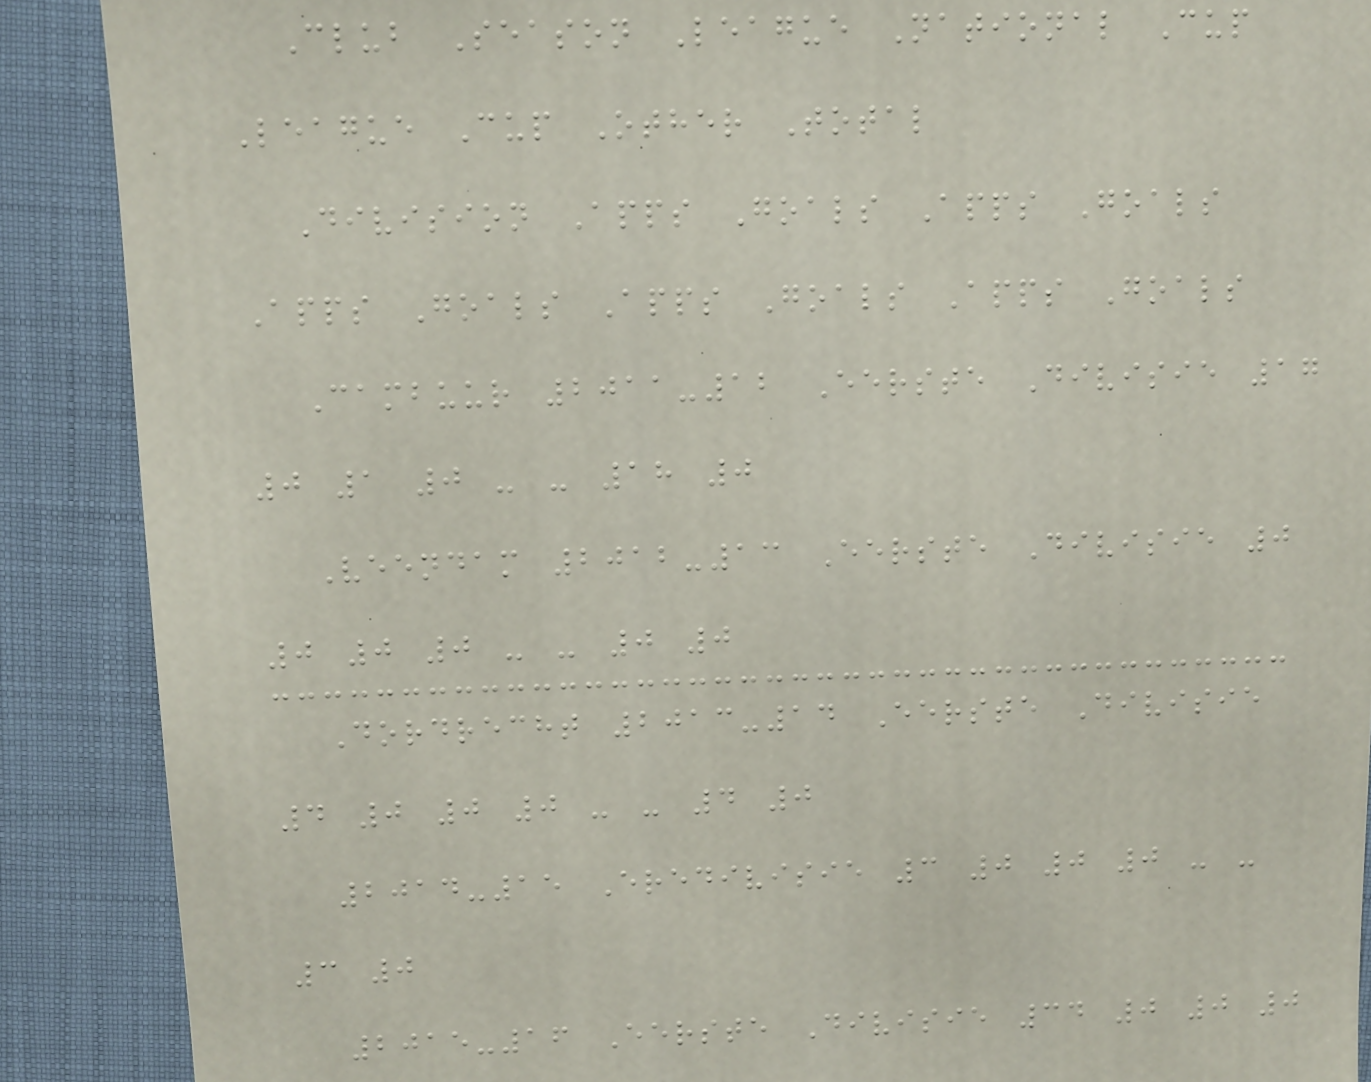Club Season League National Cup
League Cup Other Total
Division Apps Goals Apps Goals
Apps Goals Apps Goals Apps Goals
Cambuur 2011-12 Eerste Divisie 17
0 1 0 - - 18 0
Veendam 2012-13 Eerste Divisie 0
0 0 0 - - 0 0
Dordrecht 2013-14 Eerste Divisie
4 0 0 0 - - 4 0
2014-15 Eredivisie 3 0 0 0 - -
3 0
2015-16 Eerste Divisie 34 0 0 0
